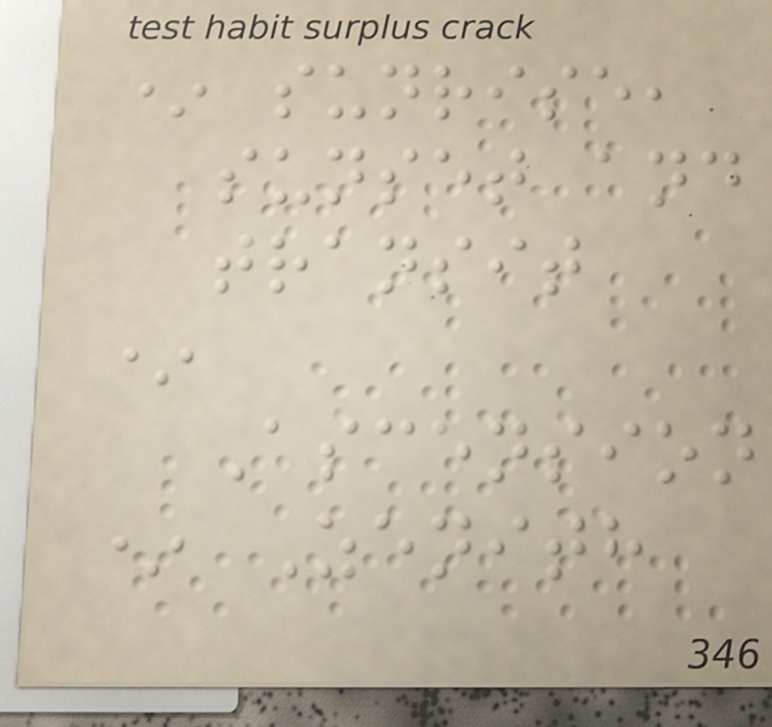* sunrise,
sunset and
transit
*
Ascension
* Zenith
